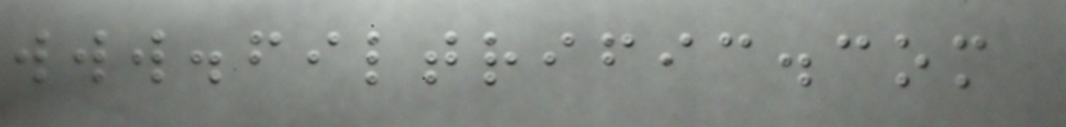www.filtrific.com
